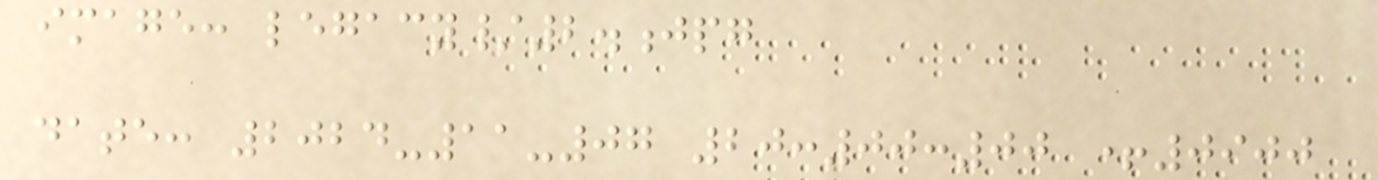image: legacy/2.jpg
date: 2024-11-07 20:00:00 +0900
